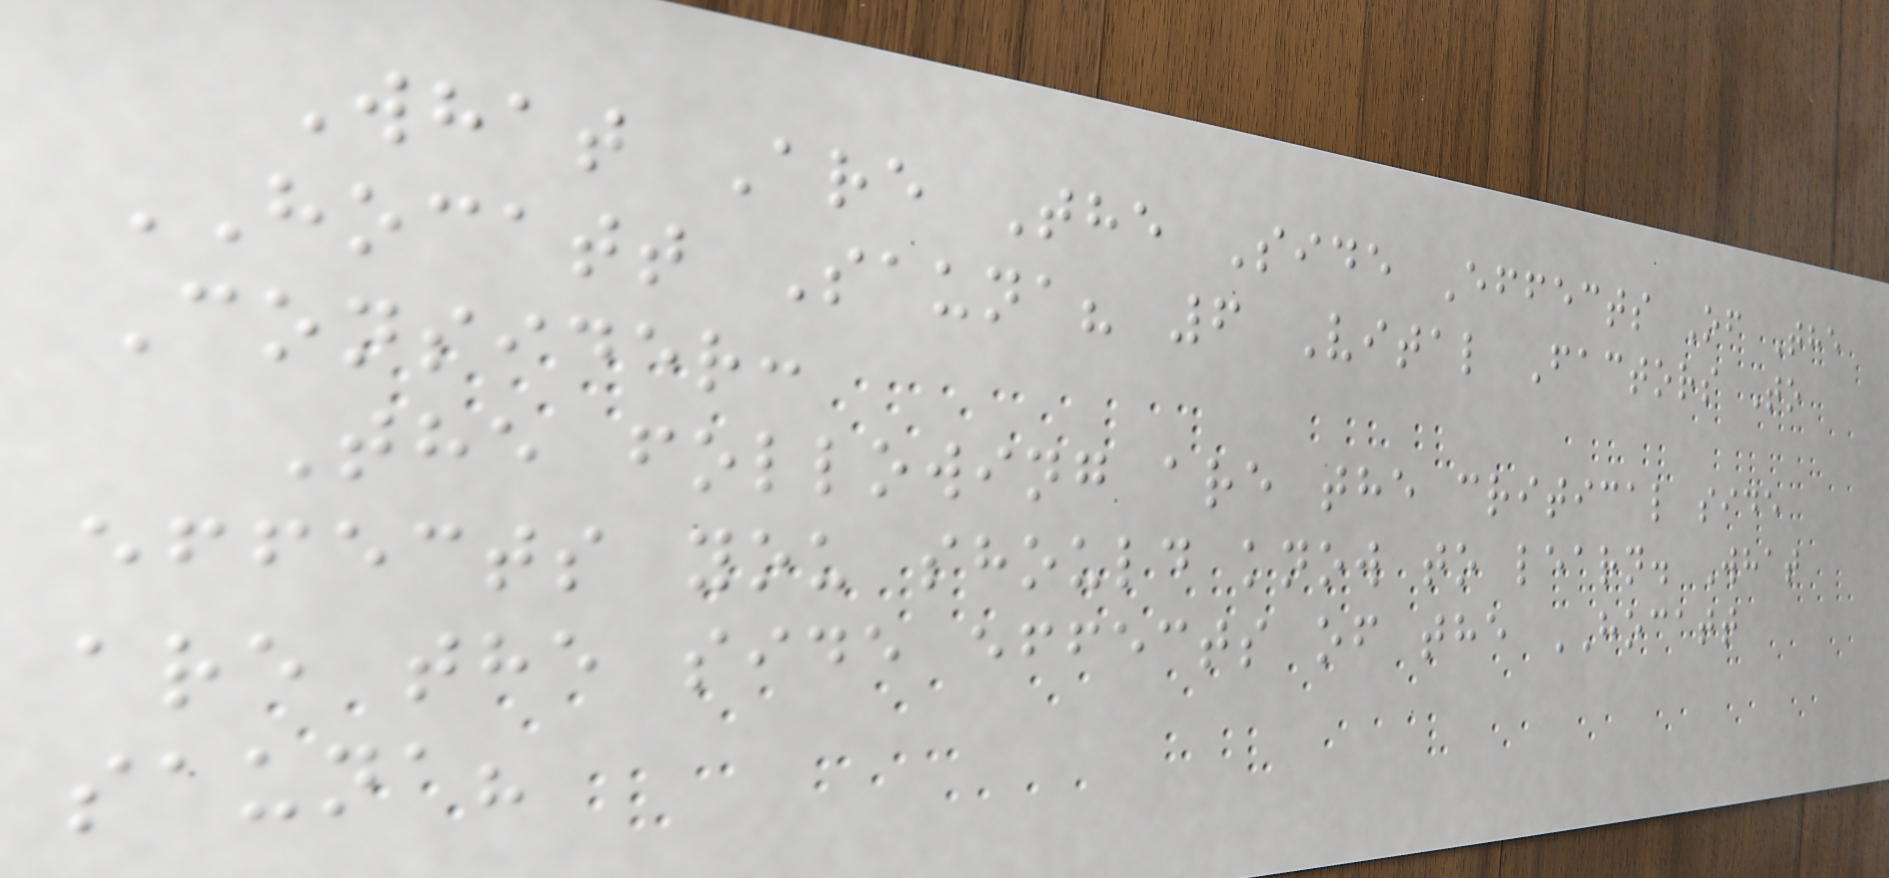What Are The Side Effects Of The
HOCATT Sauna? 6 Vital Factors To
Consider:
The following are the critical side
effects you should know to learn. What
are the side effects of the HOCATT
sauna?
